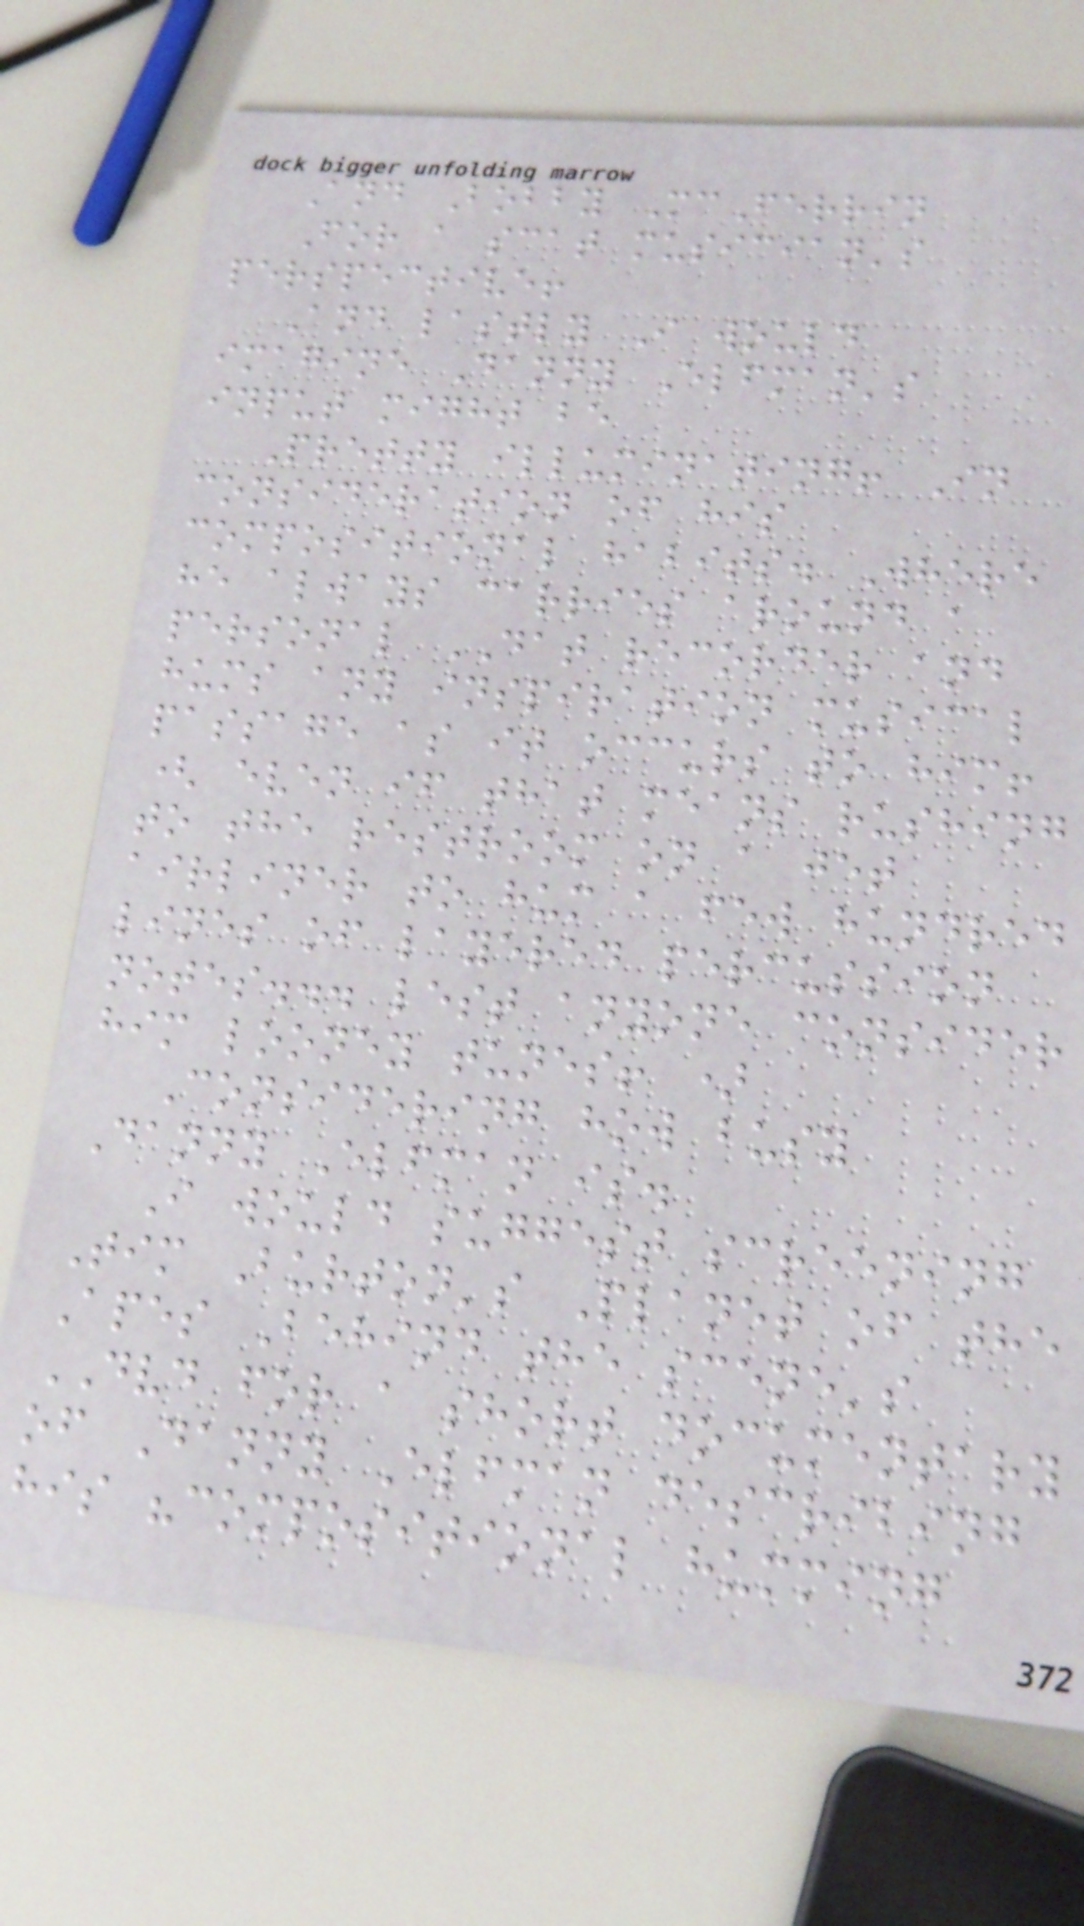And Bobby McFerrin
For a scat musician's
perspective!
And lastly I would
imagine Danny Elfman's
input might be
Pretty illuminating! In
consideration of his
compositional habits. Where
he always carries around a
personal DAT recorder and
hums any inspiration musical
passage as it occurs to him!
( even if that means rushing
to the restroom on a jet
airliner to hum a few hundred
lines of layered percussion
notes... lest anyone consider
him looney tunes! )
Considering how busy
Danny Elfman is.
I would suggest screening
Tim Burton's Planet of the
Apes Behind the scene's
DVD for a short documentary
of Danny Elfman describing
his "compositional humming
